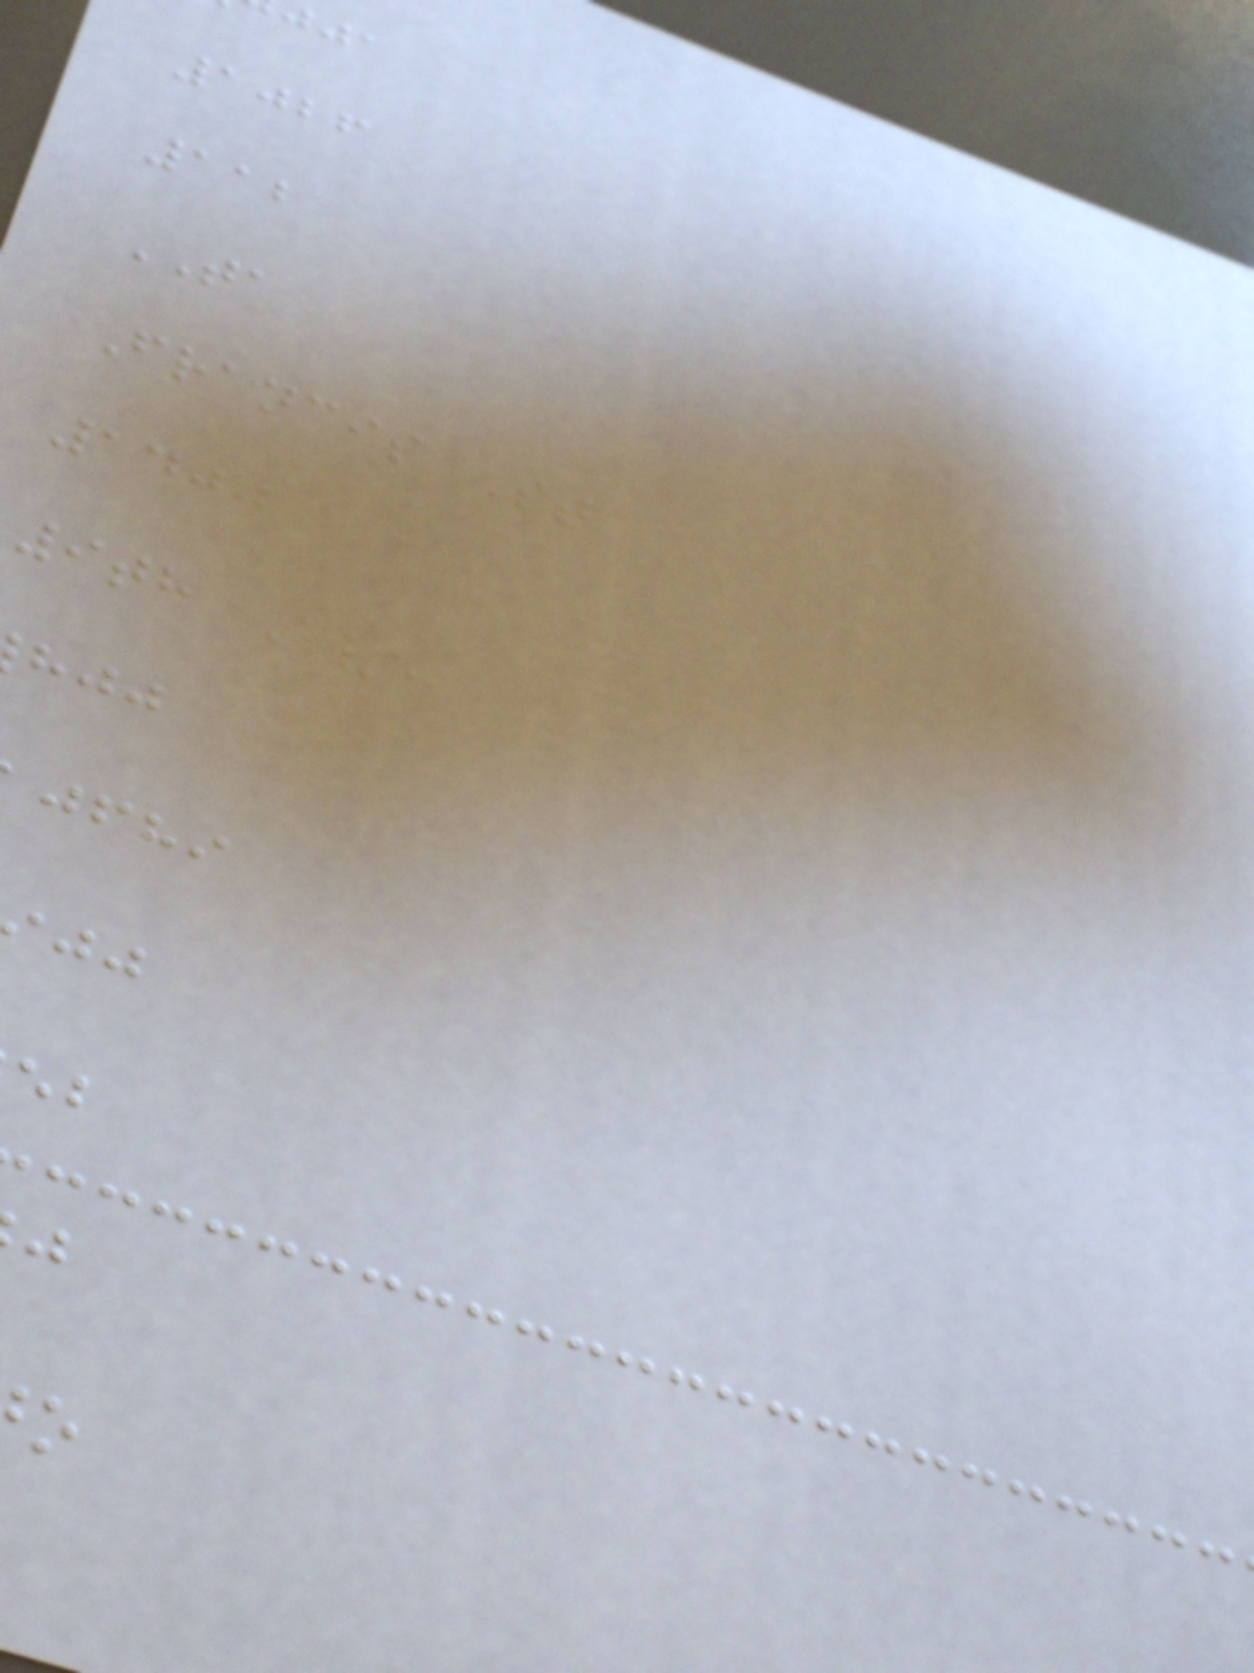1026
112
TA
Francis St
1400
9th Ave
jfhi
